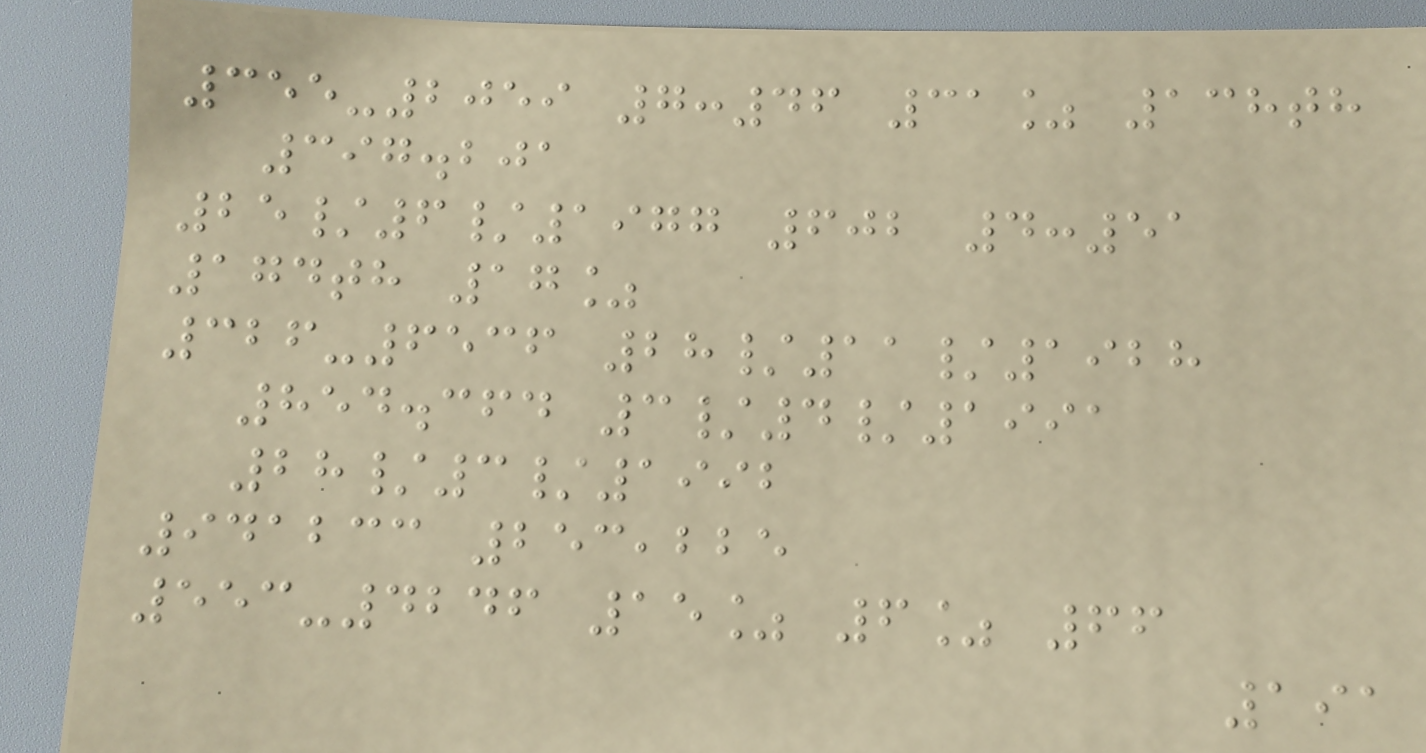355-2059 7:46 31% 138th
397.201
25/6/1977 602 4:51
174th 17%
326-6536 28/11/1928
854.364 3/4/1991
28/3/1992
941233 253,225
553-4246 15% 6% 66
191
